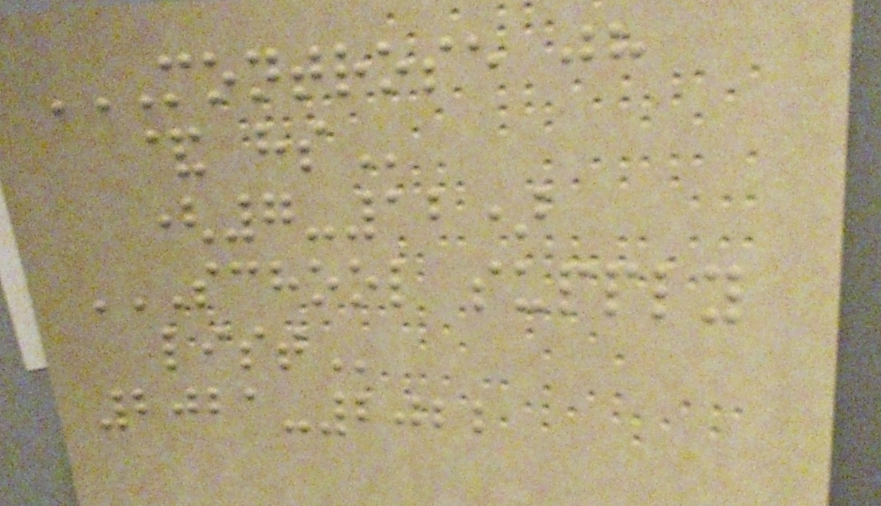MONTROSE JH
& HS
(7-12)
SCHOOL SUPPLY
LIST
2021-2022
